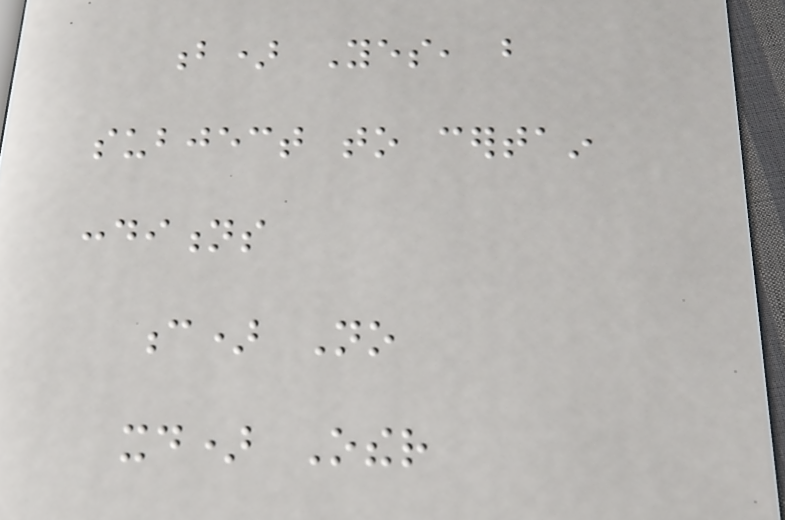b) Yes, but
subject to certain
conditions
c) No
xd) Other
